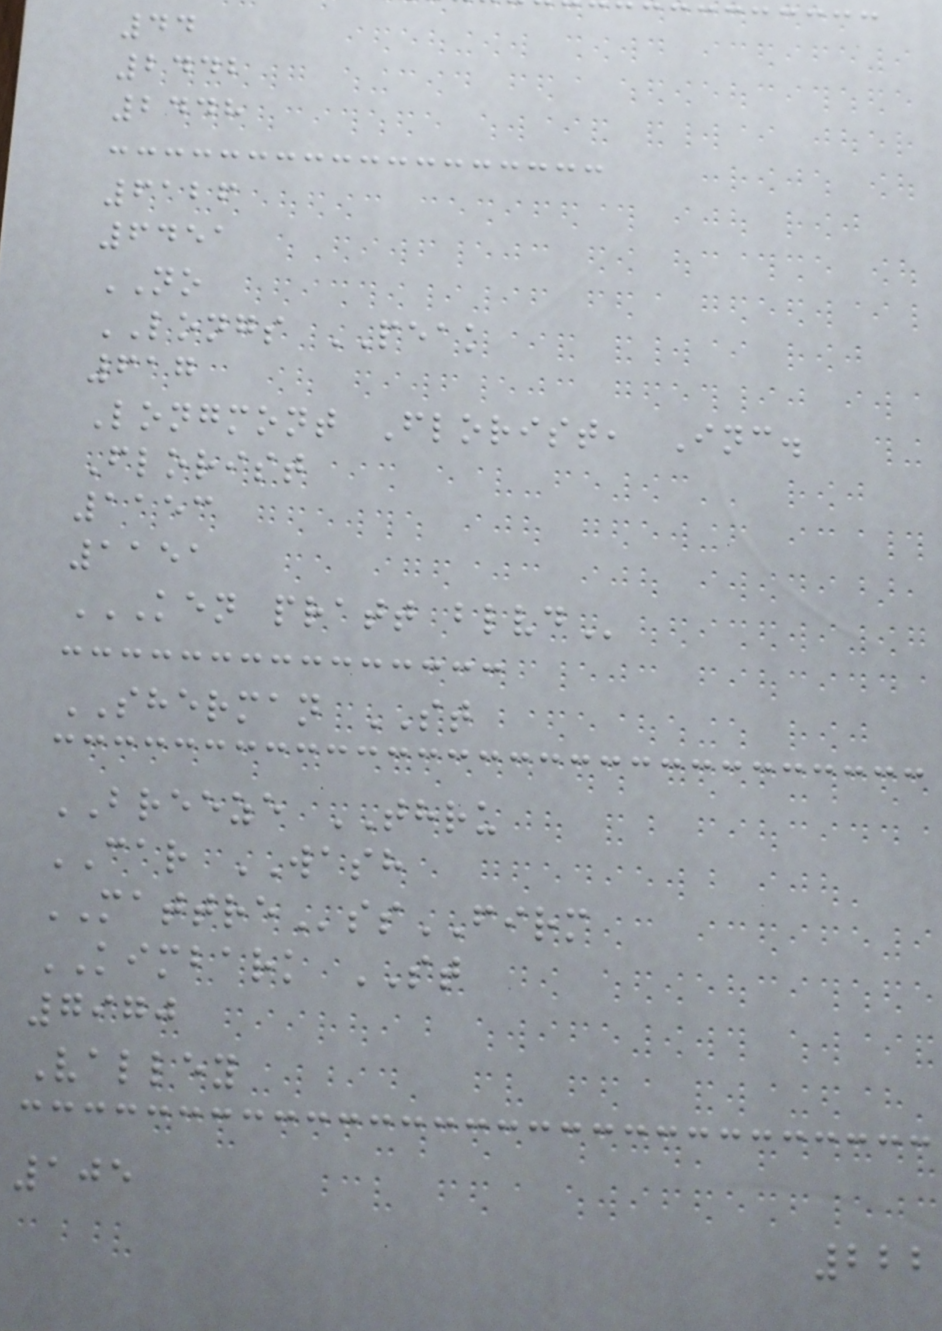44
2442
2448
6126
6451
NO
LONGS PEAK
617
Longmont Florist, Inc.
Florist
1153
1151
KEN PRATT BLVD
SHERMAN ST
BREEZE THRU
CAR WASH
MATTREssFIRM
KIMBARK ST
7970
Valley
105
222
